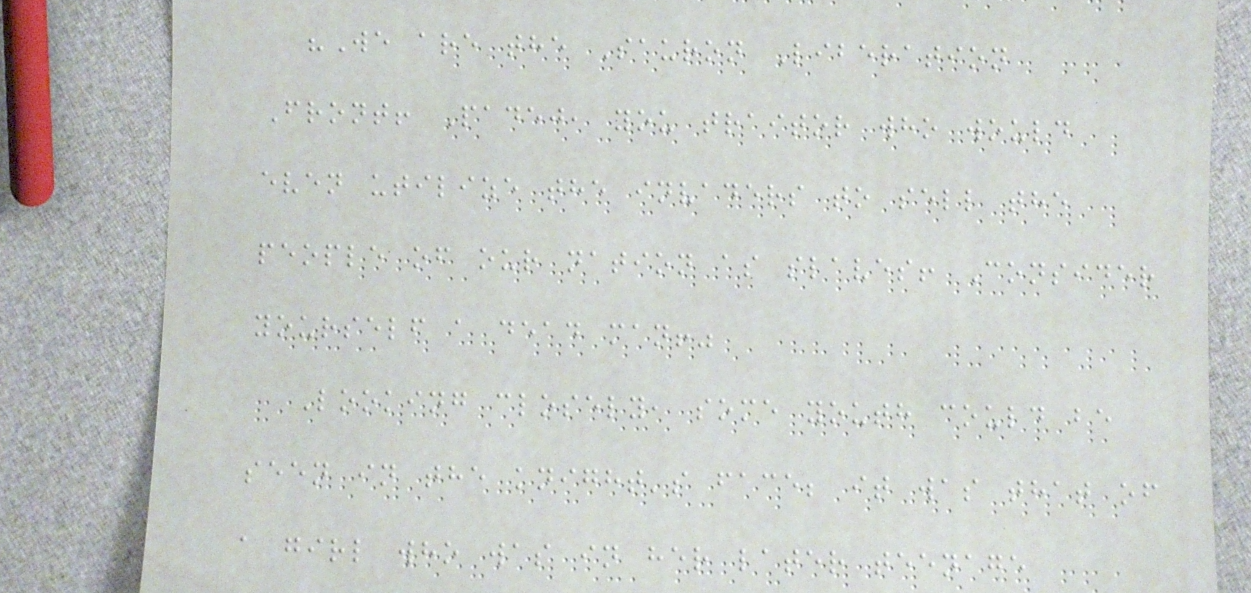"We are the Sauron Liberation
Front! Padej, you traitor who would
even utilize the invaders to sell the
people of our nation as slaves! Consider
yourself a dead man!"
Looking closely, some youth could be
seen in the knight's face; it was that of
a girl who was in her later teenage
